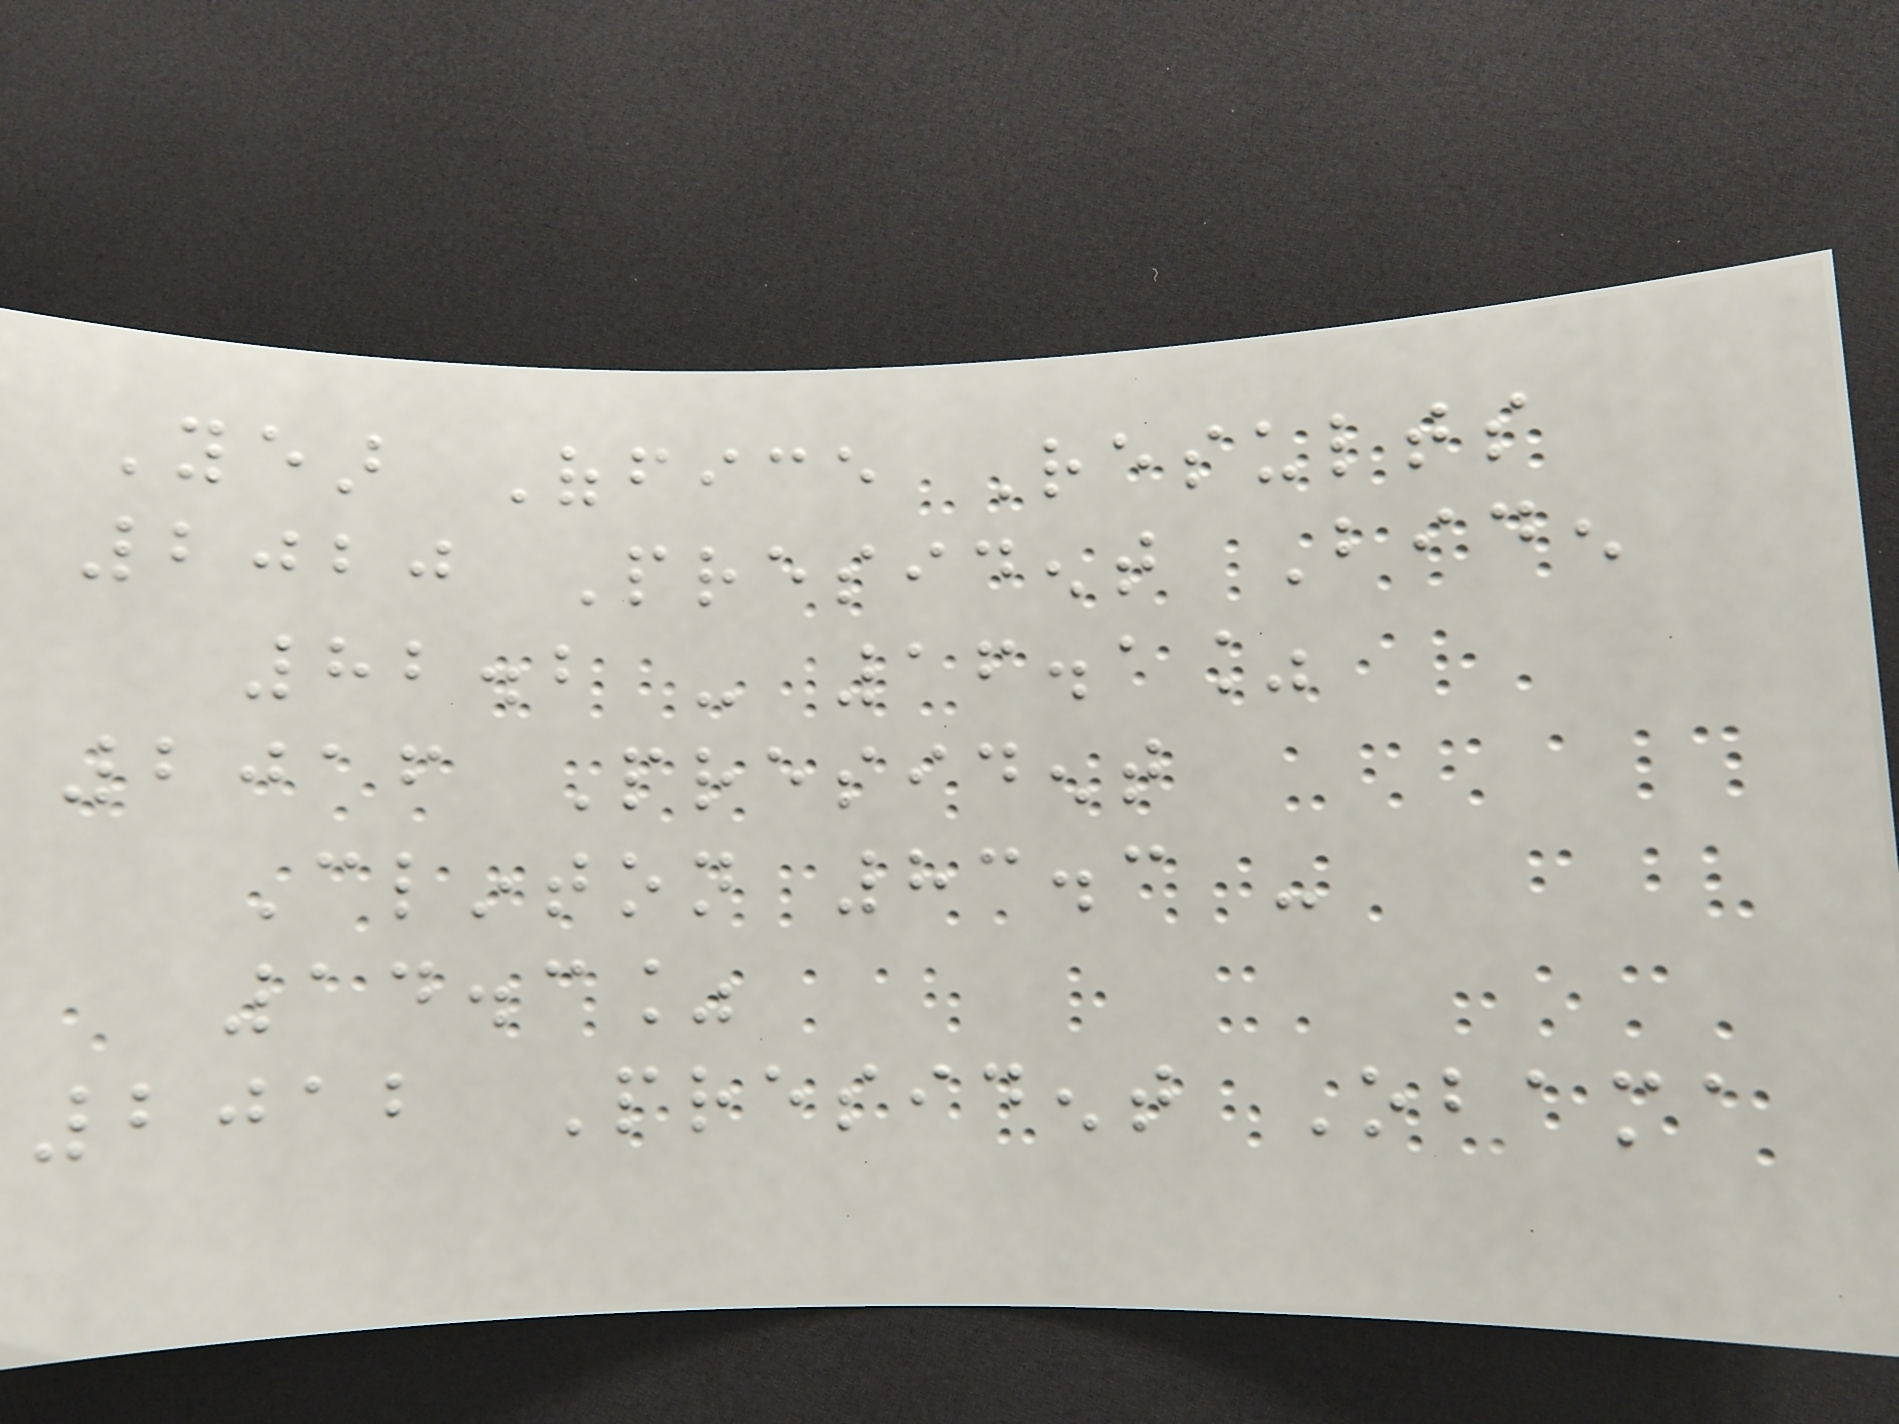Year Office Results
2020 President Biden
82.2 - 16.1%
2016 President
Clinton 83.3 -
14.3%
2012 President Obama
